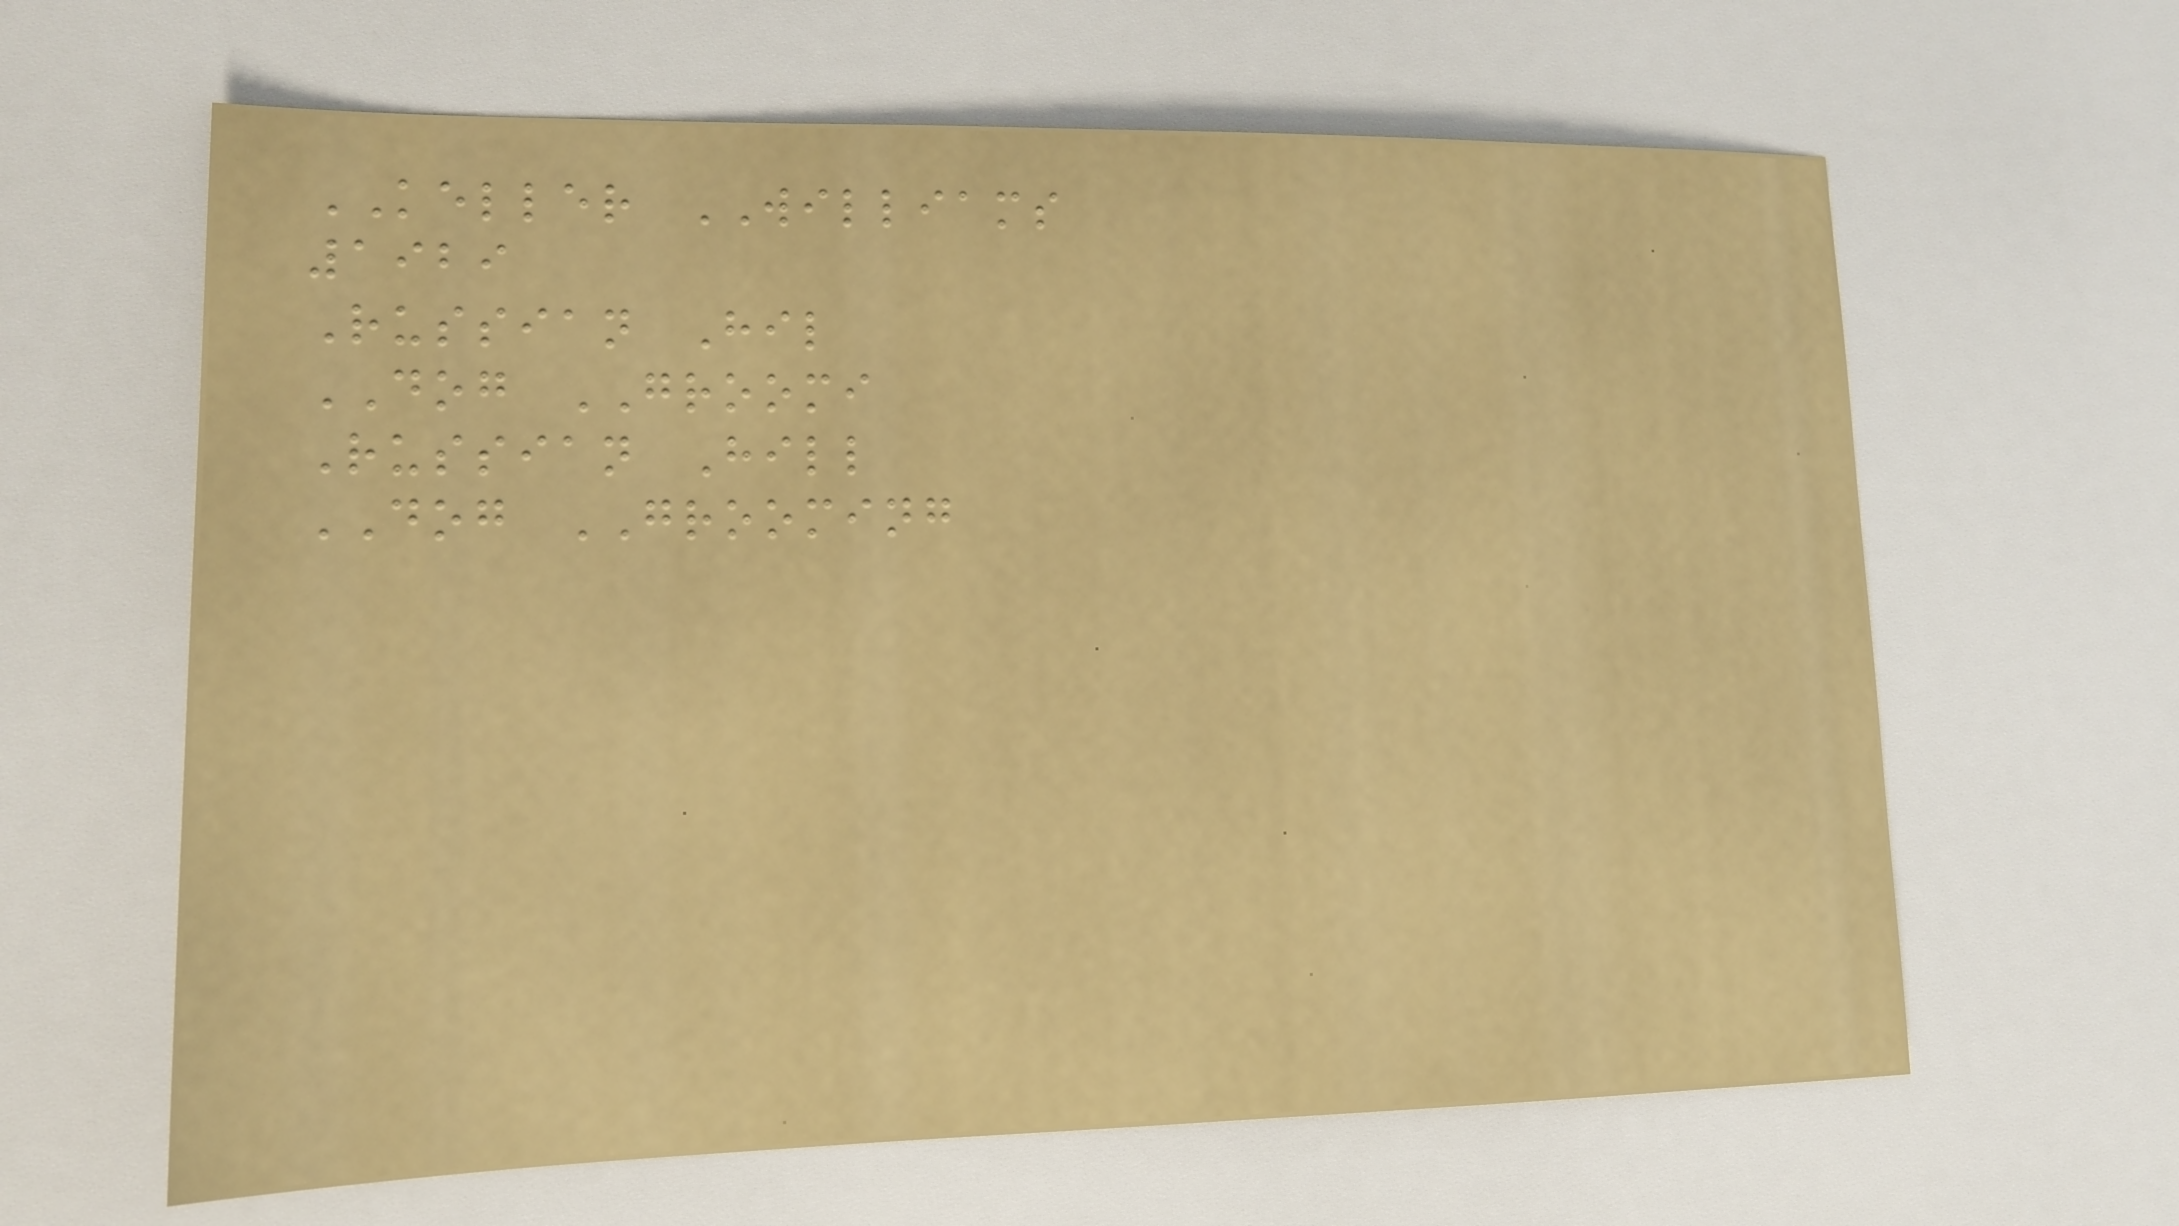KELLER WILLIAMS
1929
Russian Hil
DOG GROOMI
Russian Hill
DOG GROOMING
